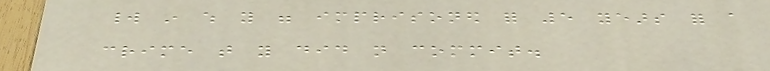world in which you were imprisoned for 5 years for a
crime that you did not commit.
